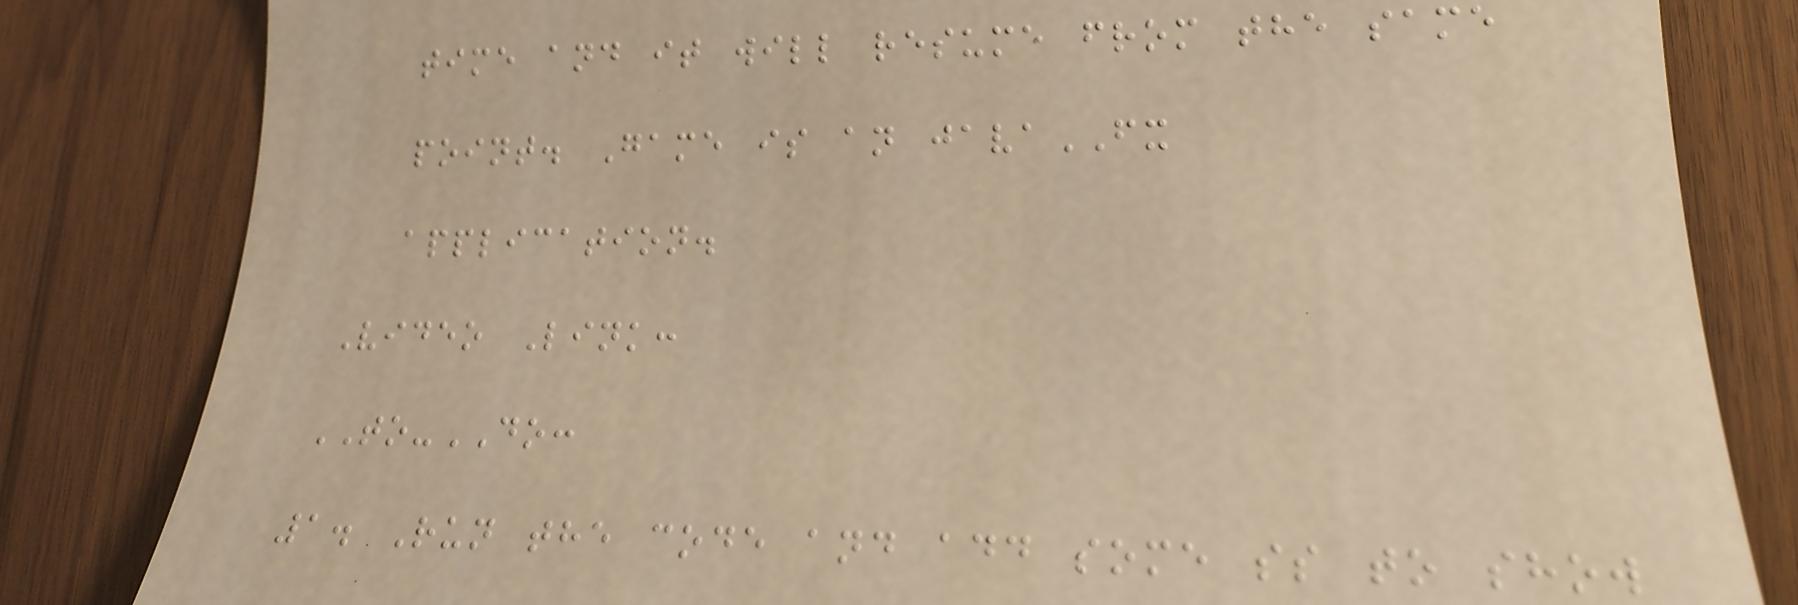time and it will resume from the same
point. Game is an javaFX
application.
Video Link:
TO-DO:
1. Run the code and add some ss to show
